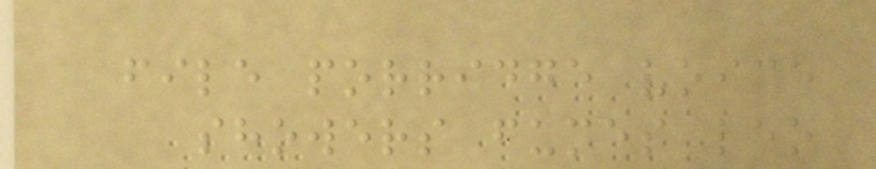file porridge voice
showers fumes leo
